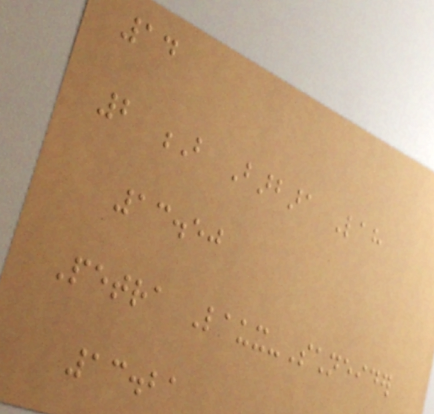14
2 B Barbara Lah
13.50
Petra Laux-Schneider
13.21
